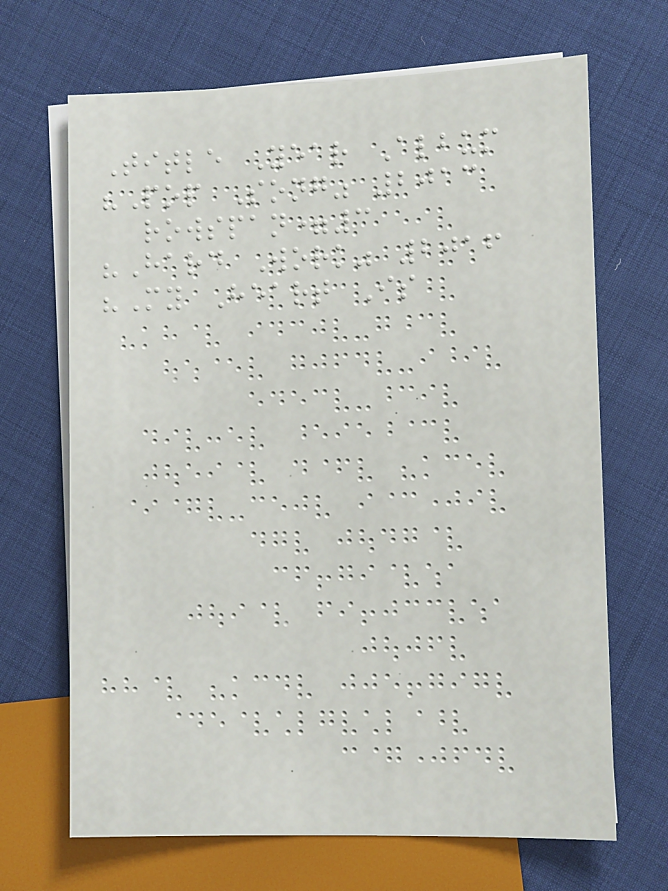Title Year Album
"Pop Song" 2013
rowspan=3
"Hard Work" 2016
"My Heart Is
